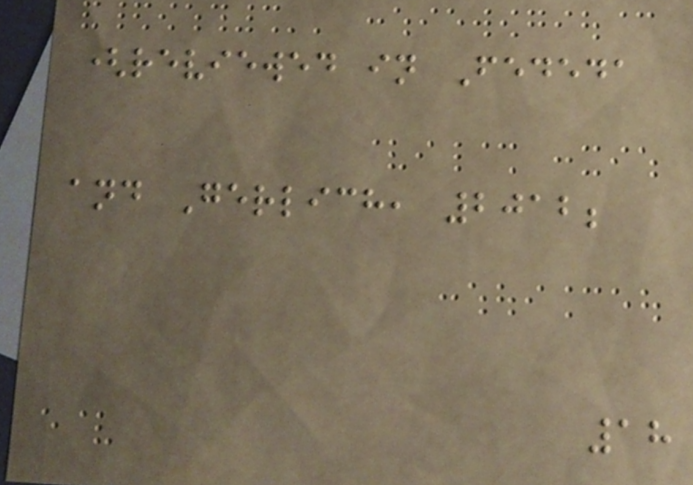(reviewed in Fededa
and Gerlich, 2012;
18
